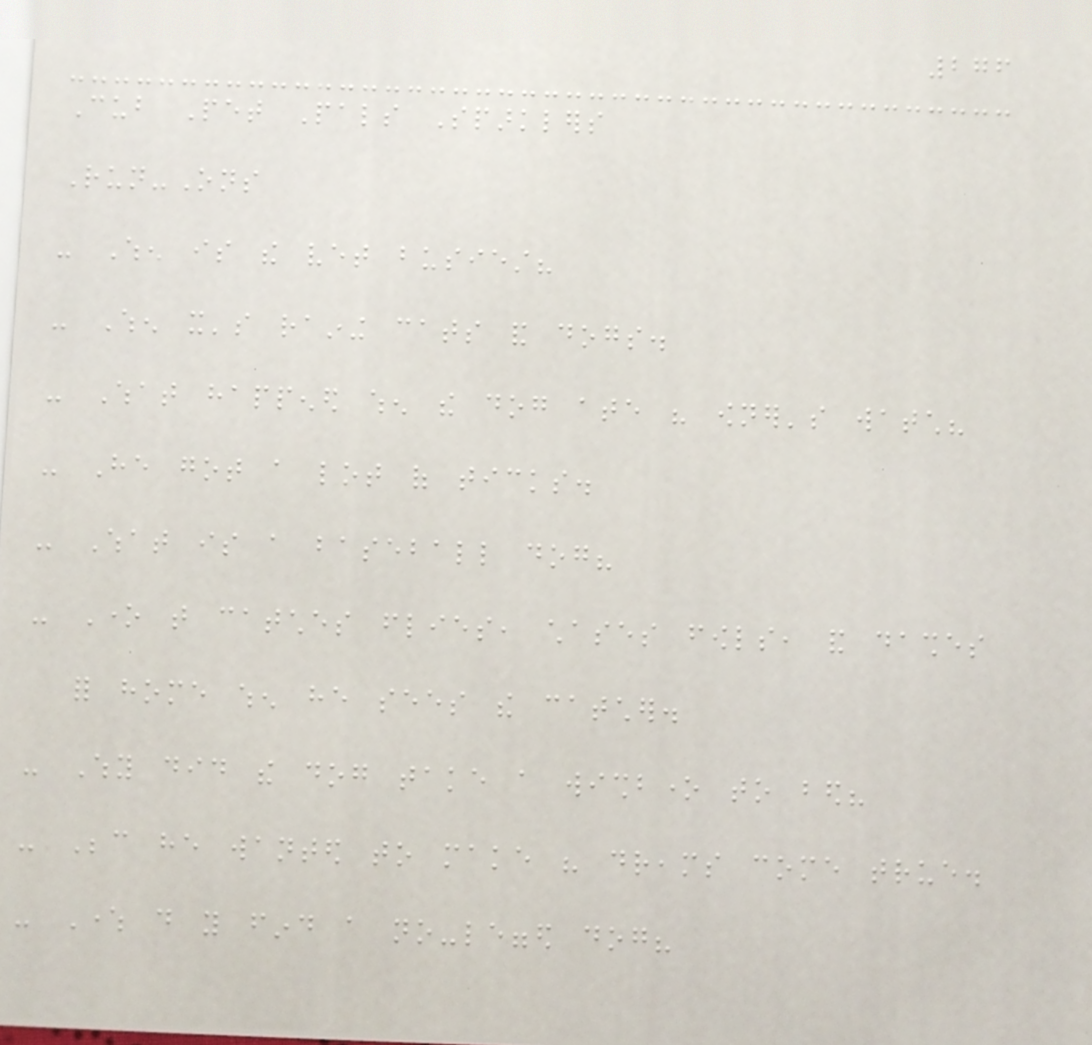276
Cub Pet Pals Sparklers
Run-Ons
- When is the vet busiest?
- When it's raining cats and dogs.
- What happened when the dog ate his owner's watch?
- He got a lot of ticks.
- What is a baseball dog?
- One that catches flies, chases fowls, and dashes
for home when he sees the catcher.
- Why did the dog take a wishbone to bed?
- Because he wanted to make his dreams come true.
- Where do you find a no-legged dog?
